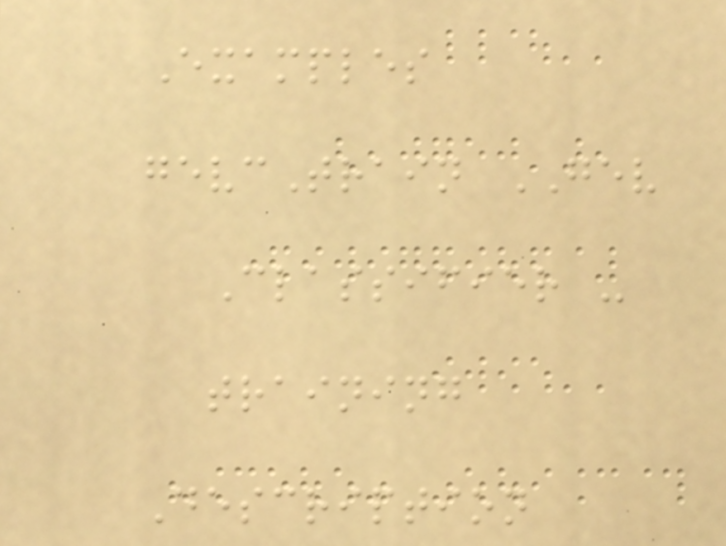Examples
gevcTrain GEV
Classifier -
training
Description
